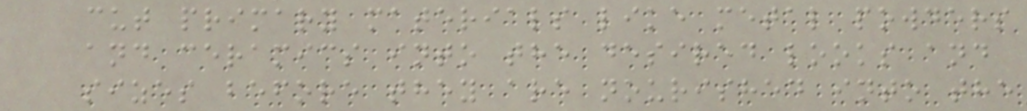cut primary materials like metal powders
and ceramics into the desired looks and
sizes before they are nourished into the
